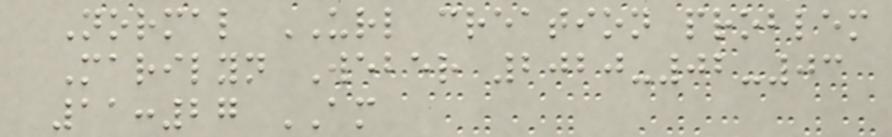Normal URL creation problem
Marilyn Weber 2020-02-03
11:27 AM
